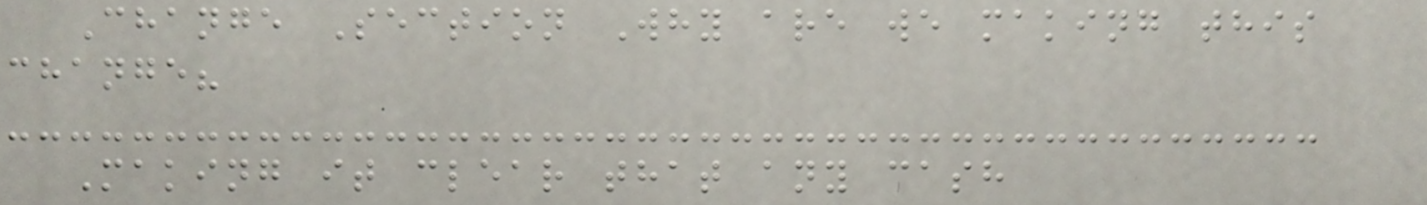Change Section Why are we making this
change?
Making it clear that any cash
